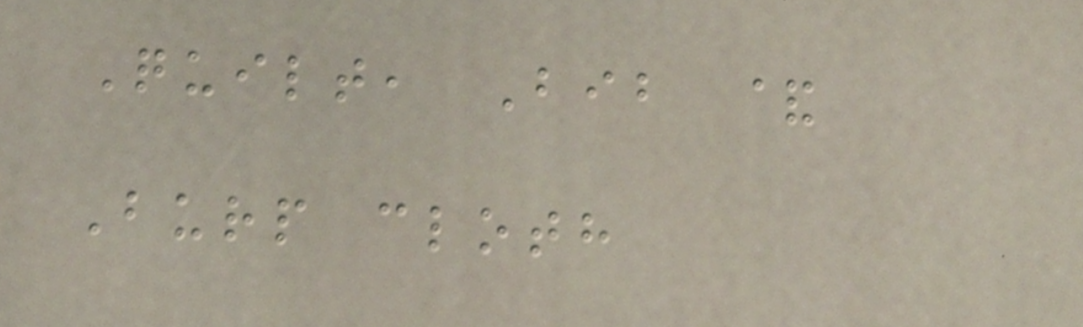Quilt, Bib &
Burp cloth
